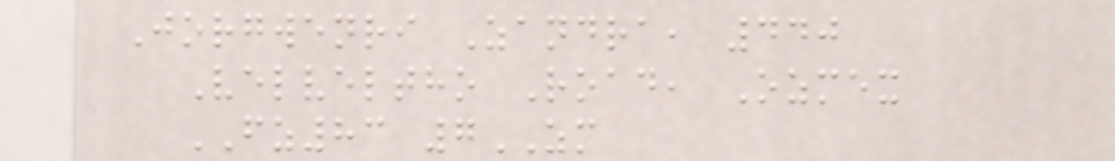Jorgwenri Zandra, 440
Velveltho Road, Ozmex
FZ83 7ZM
